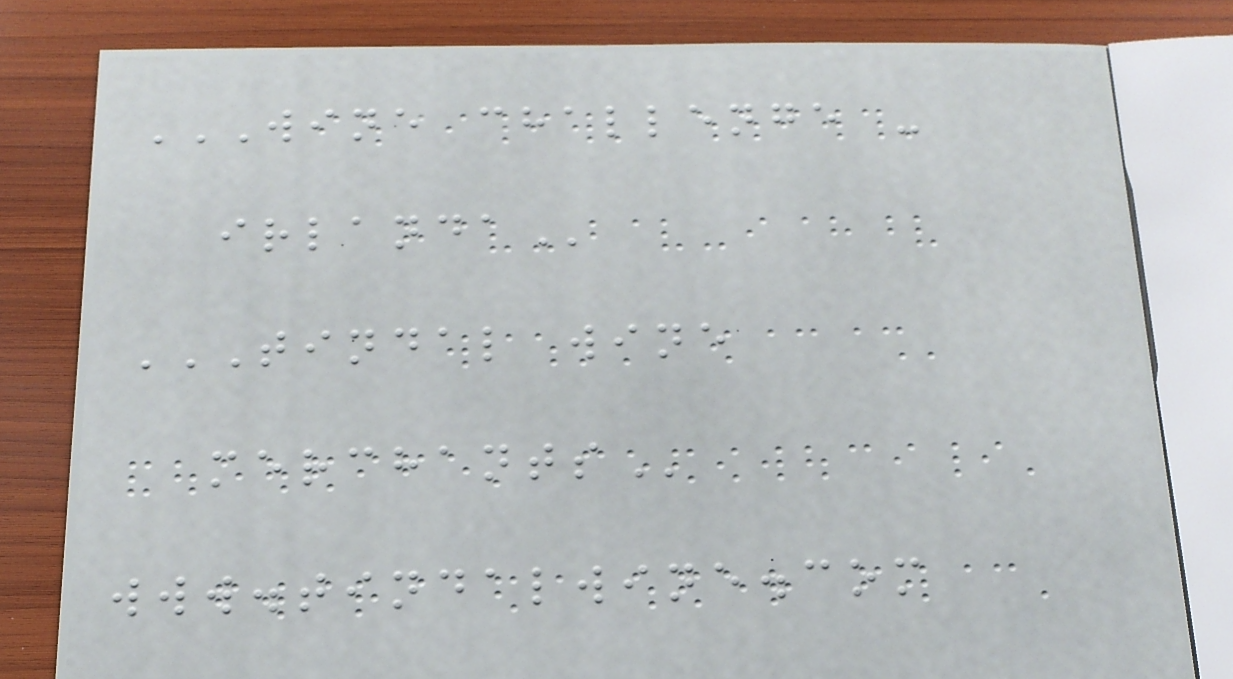WINE CHALLENGE -
IRLANDA
TINDAL WINE
MERCHANTS
www.tindalwine.com
